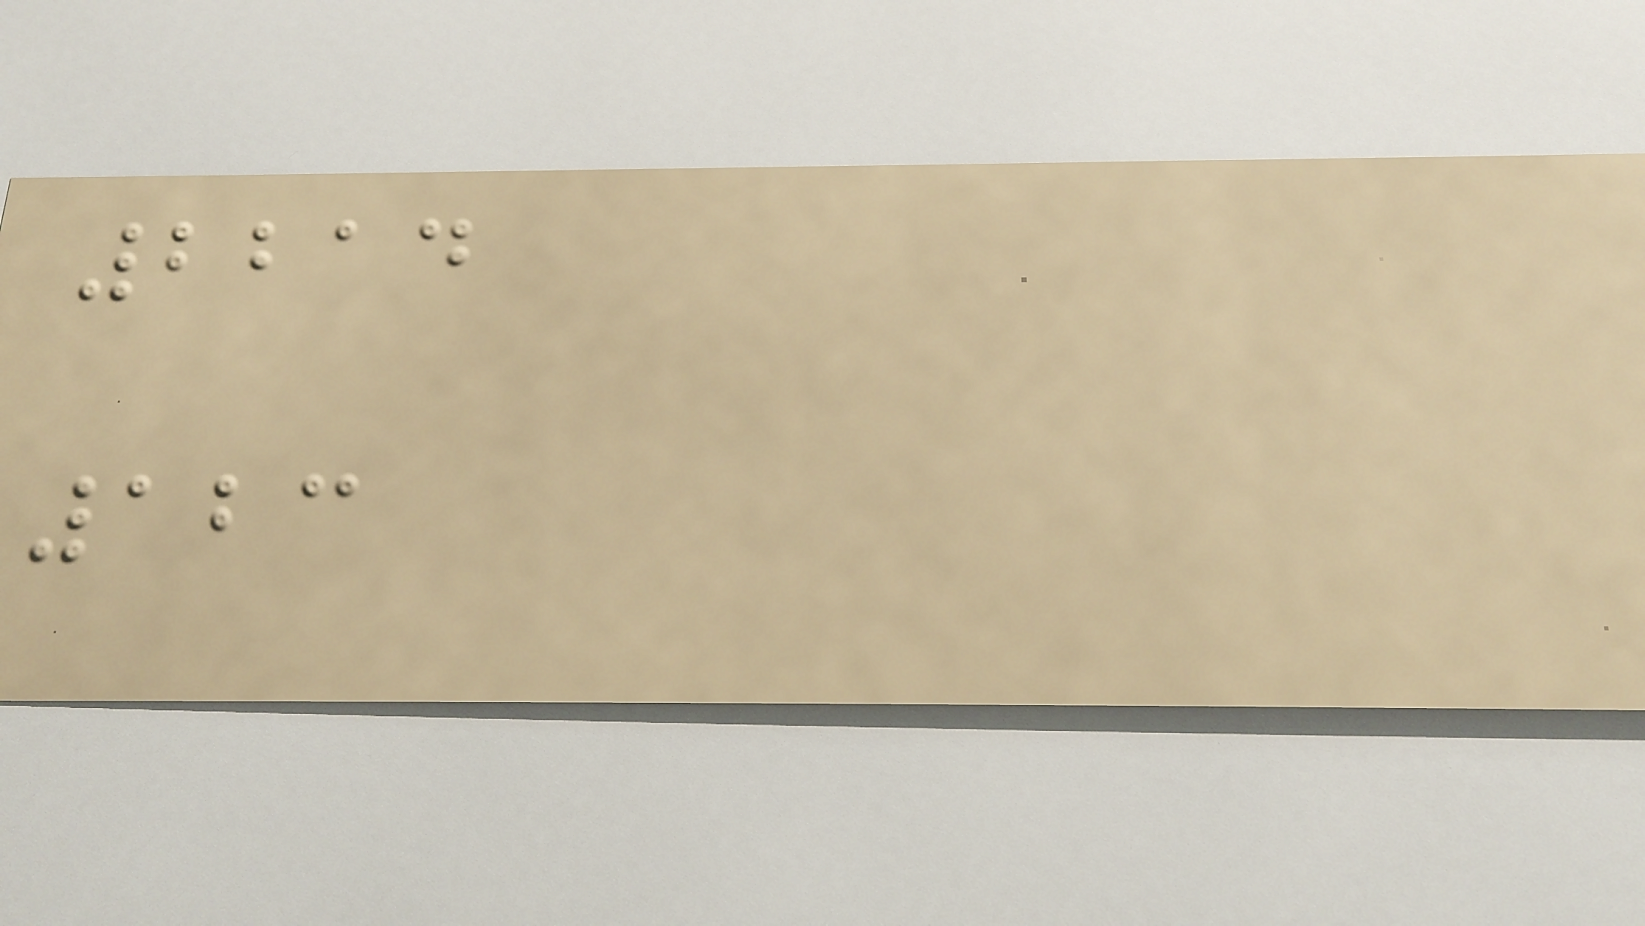2214
123
